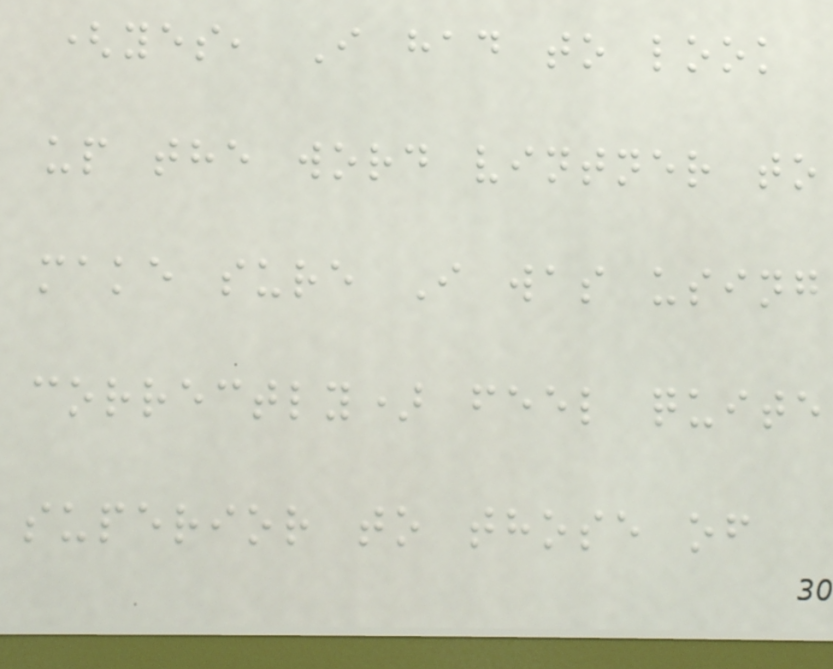(yes, I had to look
up the word vintner to
make sure I was using
correctly) feel quite
superior to those of
